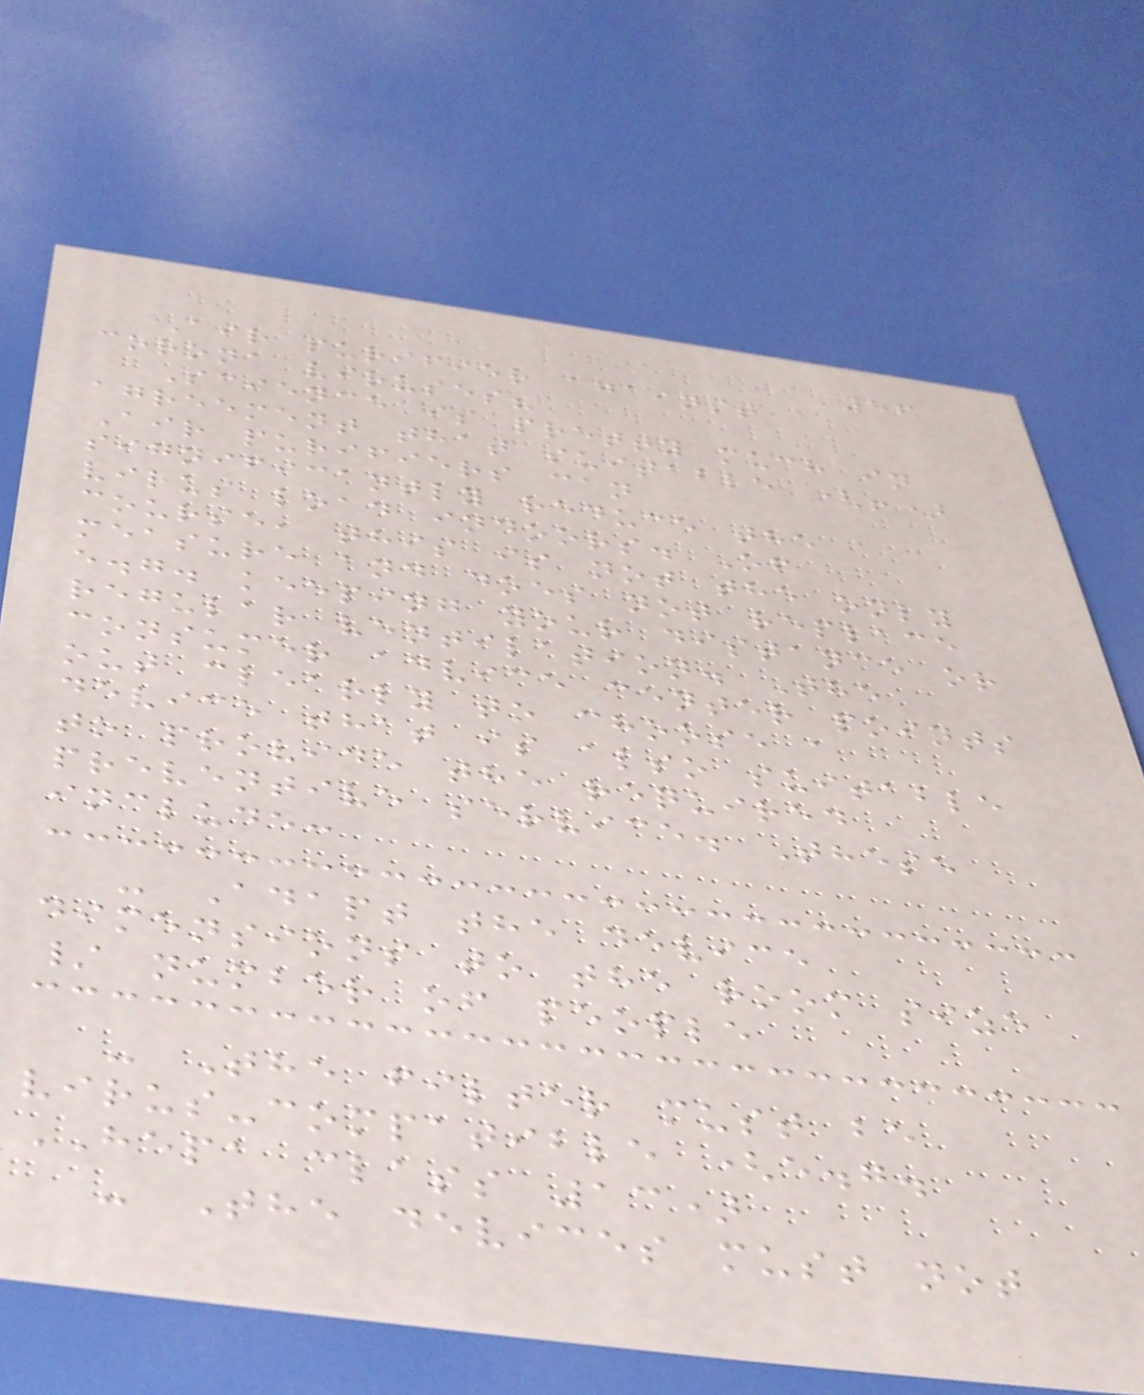56
Air purifier against
corona viruses?
Science is pretty much in
agreement that suitable (!)
Air purifiers can
significantly reduce the
virus load indoors. Of
course, this is not the only
measure and does not replace
e.g. keeping your distance or
regular ventilation. The
consumer advice center points
out clearly to choose a
device that is also suitable
to provide the required
preventive service. These
include:
- Adapt the device
dimensions to the room size
/ number of people
- The filter must be
virus-compatible (e.g.
HEPA class 13)
- The devices must not
